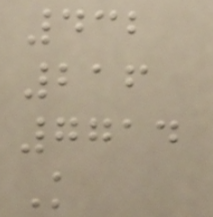432
216
7714
K
